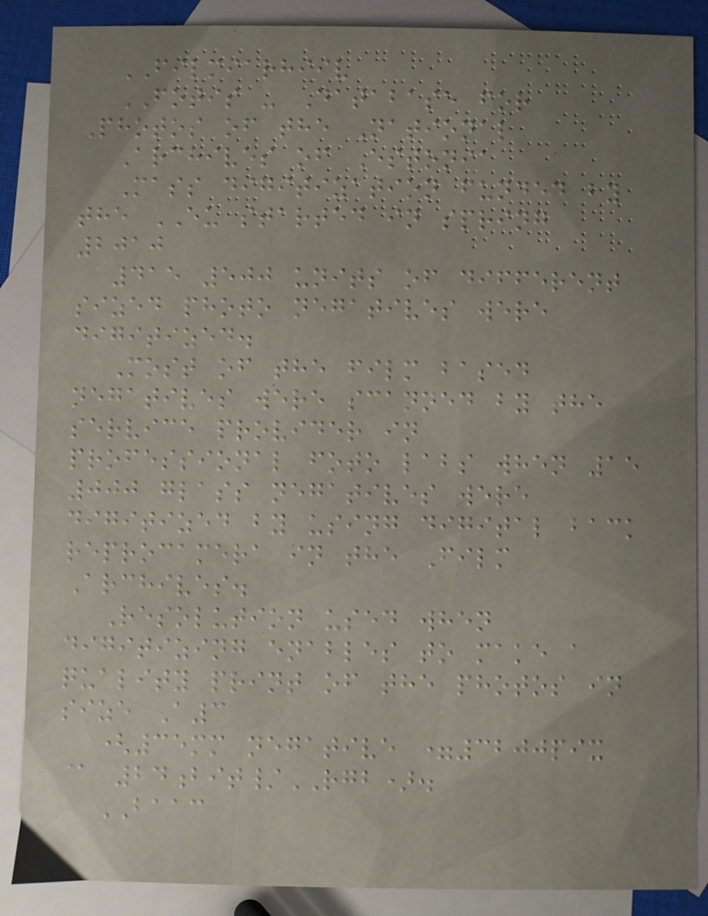FILMIARHIIV
FOTIS - Database for
Photos of the National
Archives of Estonia
Mass digitization funded by
the EU started in spring
2010
415 500 units of different
sized photo negatives were
digitized.
Most of the film based
negatives were scanned by the
service provider in
professional foto labs when 15
000 glass negatives were
digitized by using digital back
reprocamera in the Film
Archives.
Resolution used when
digitizing enables to make a
quality print of the photos in
size A3
(35mm negative =3200pix
@ 24bit/RGB).
BAAC
